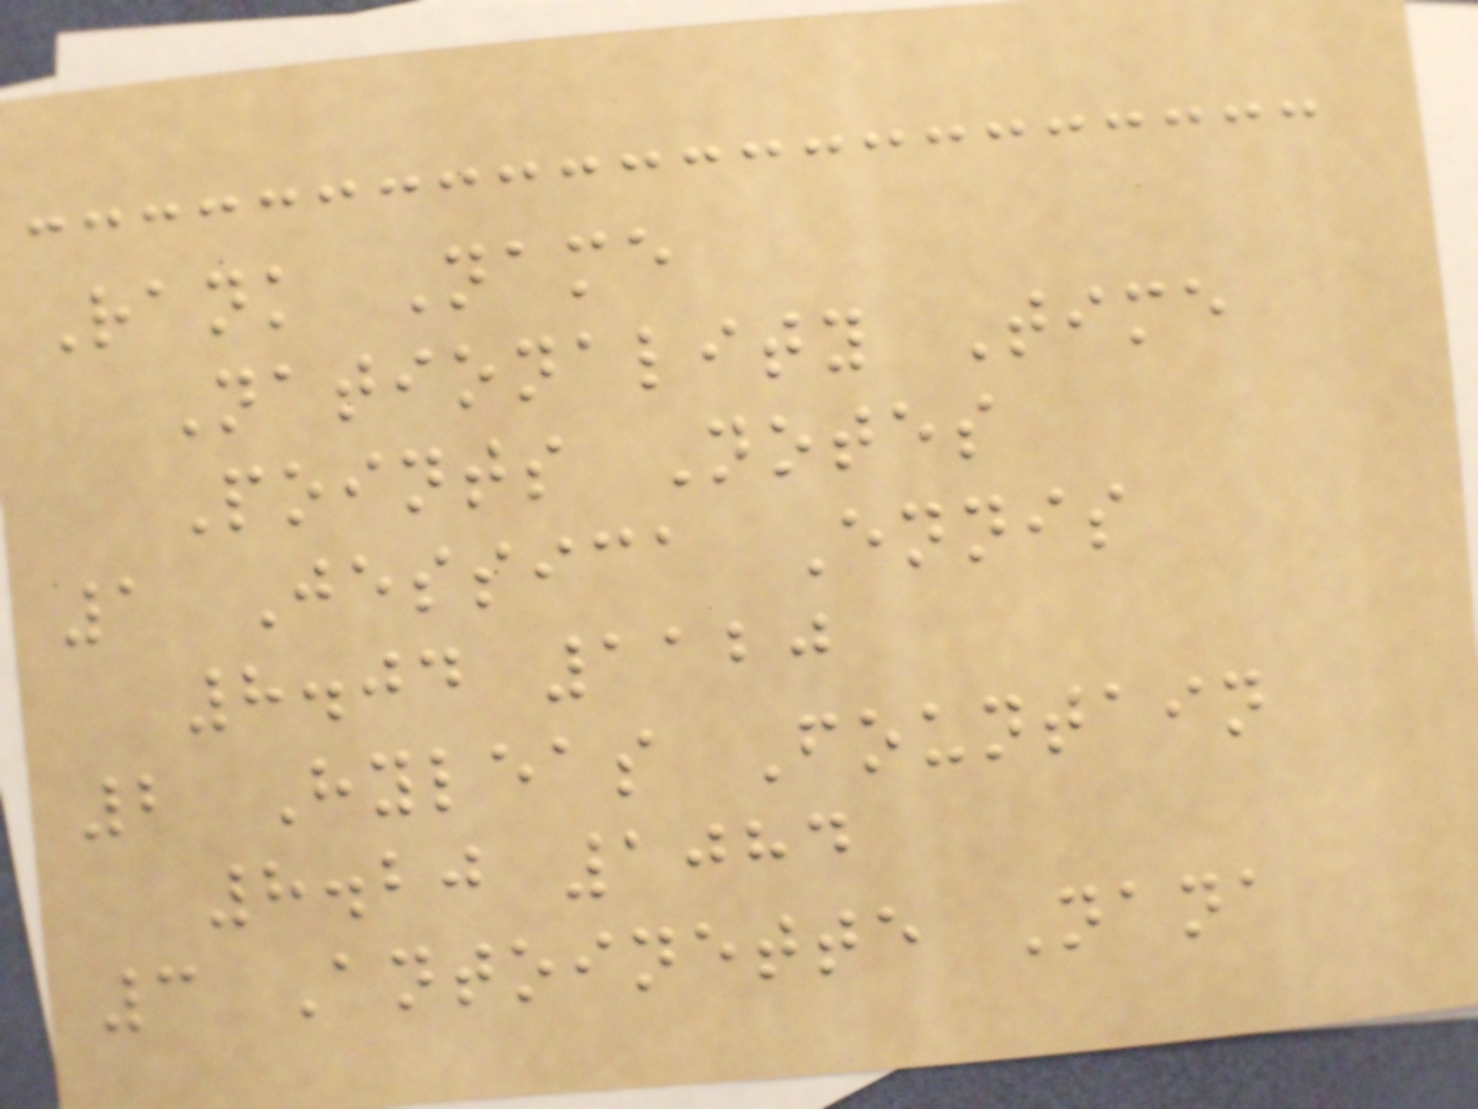Rank Name
Nationality Time
Points Notes
1 Jessica Ennis
8.04 1120
2 Hyleas Fountain
8.20 1084
3 Antoinette Nana
